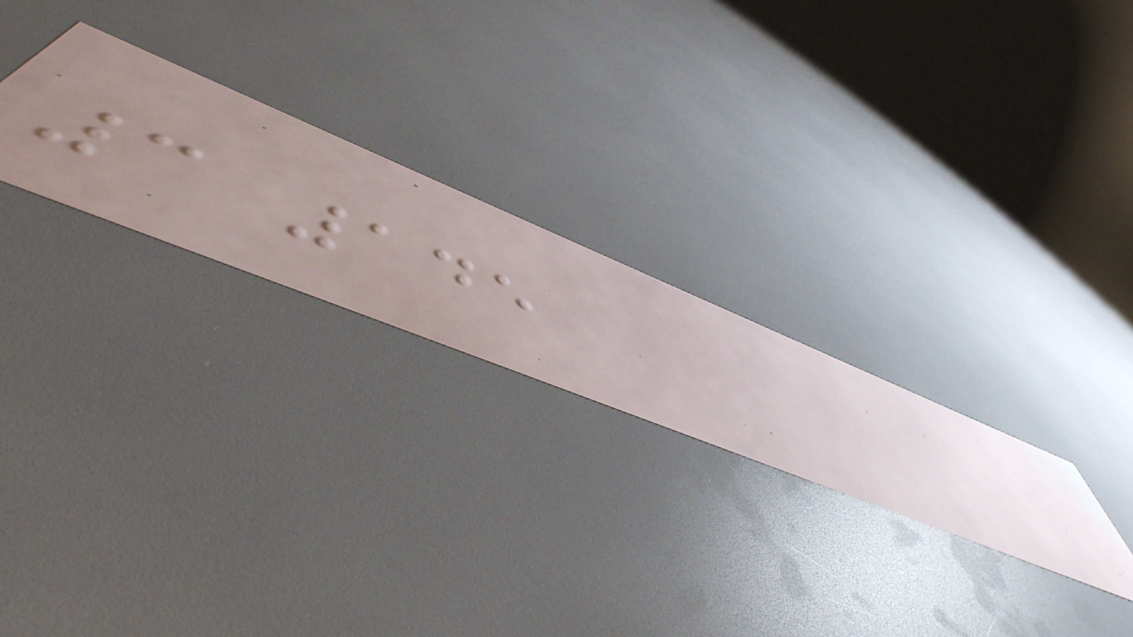3 145
